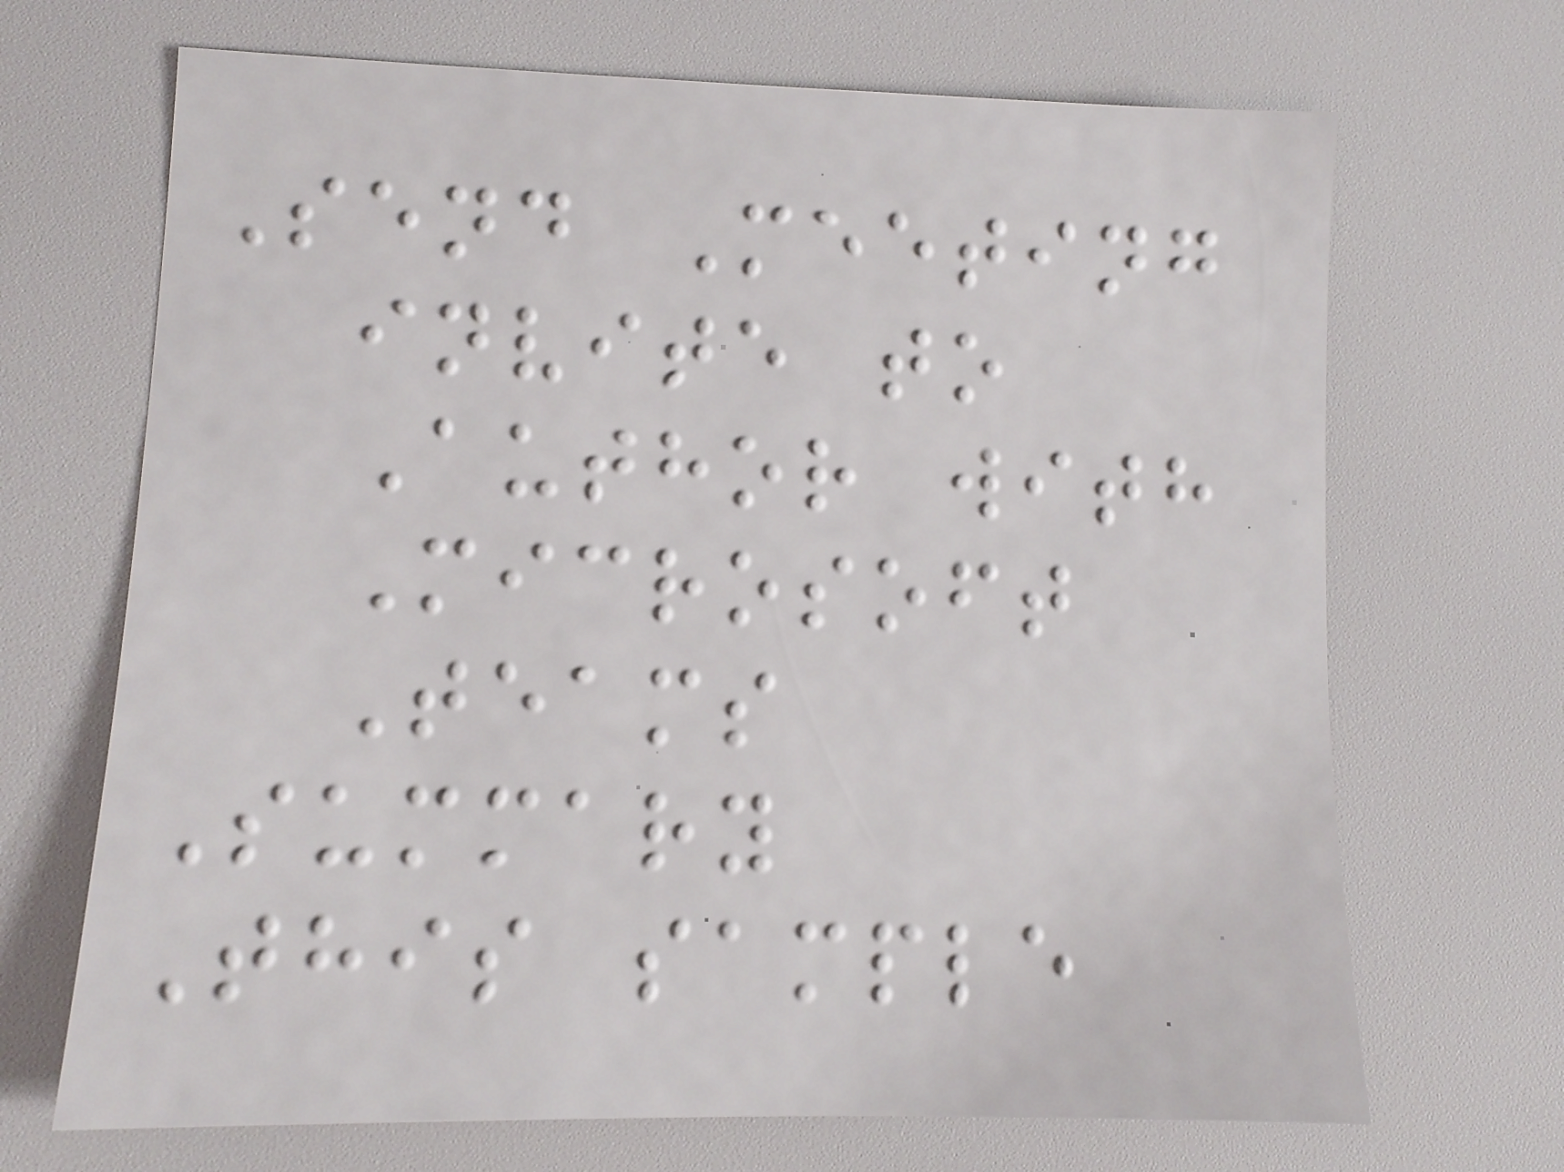Send Meeting
invite to
Author with
Microsoft
Teams
Summary
This sample
